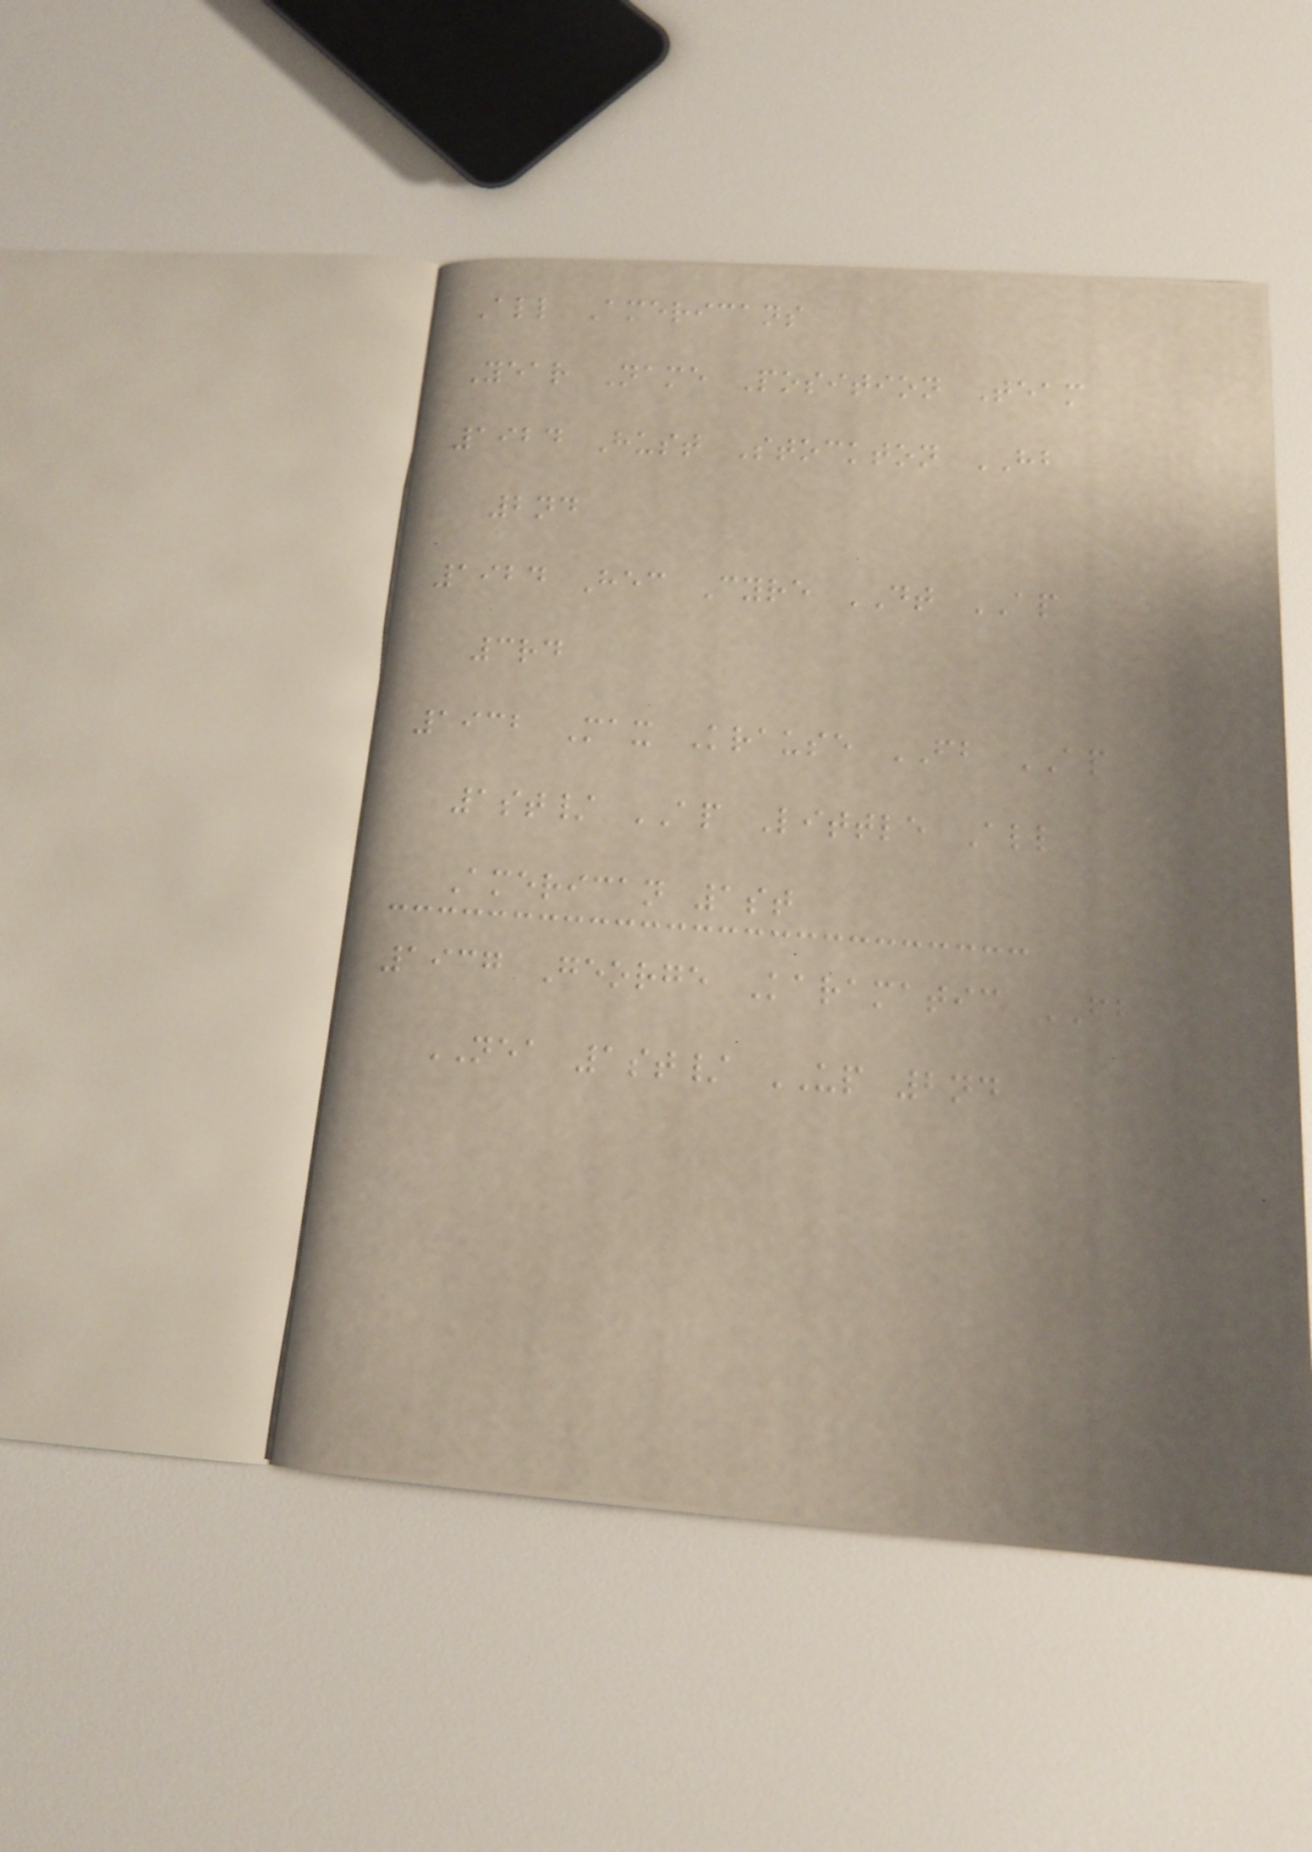All Americans
Year Name Position Team
1924 Hust Stockton HB
2nd
1924 Hec Cyre DT AP
3rd
1932 Max Krause FB AP
1st/ AP Little All
American 1st
1937 George Karamatic FB
NEA 1st/ UP 2nd
